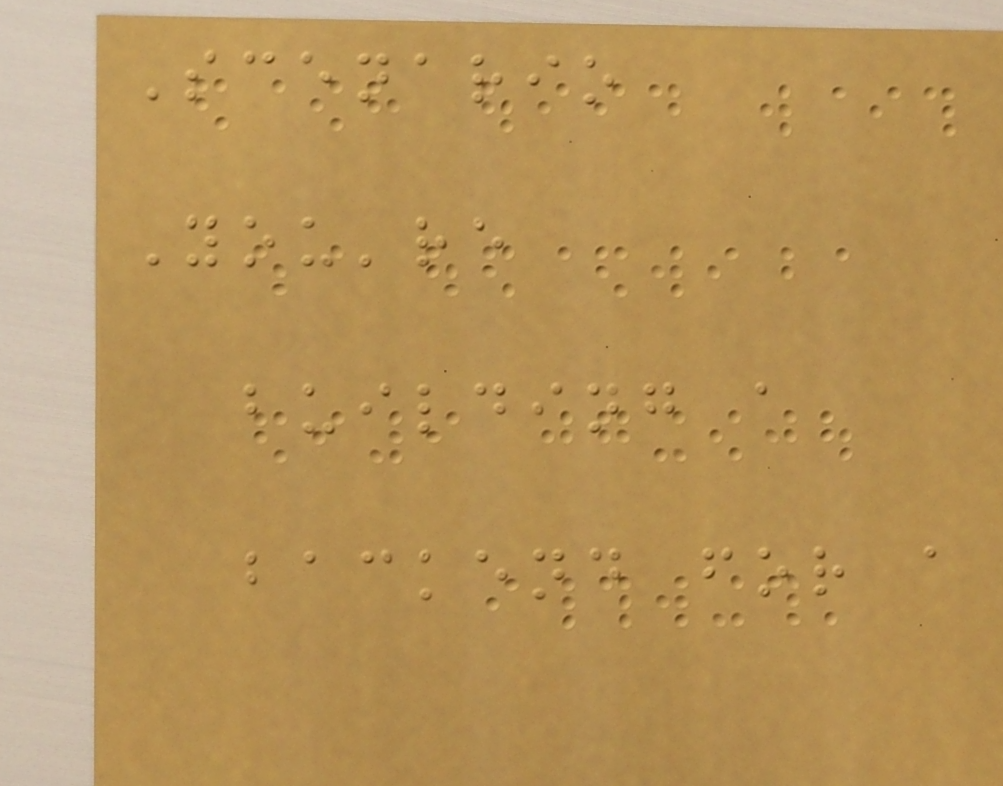Scenario
You're
building a
backend for a
